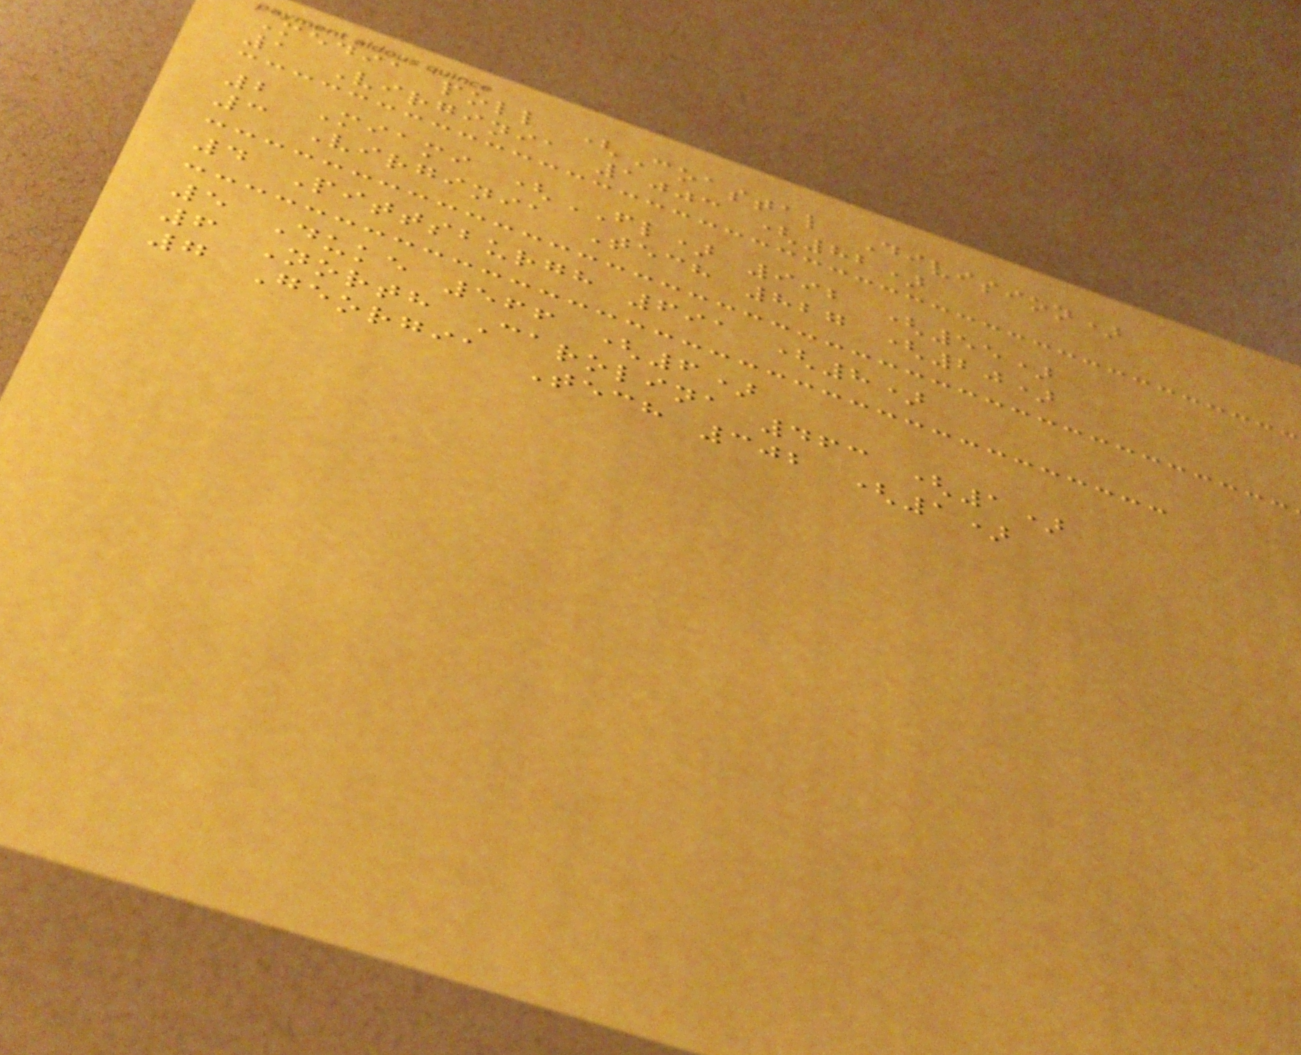Media poll (Coastal Division)
1 Virginia 1003 (82)
2 Miami (FL) 992 (55)
3 Virginia Tech 827 (20)
4 Pittsburgh 691 (8)
5 Duke 566 (6)
6 North Carolina 463 (1)
7 Georgia Tech 302 (1)
